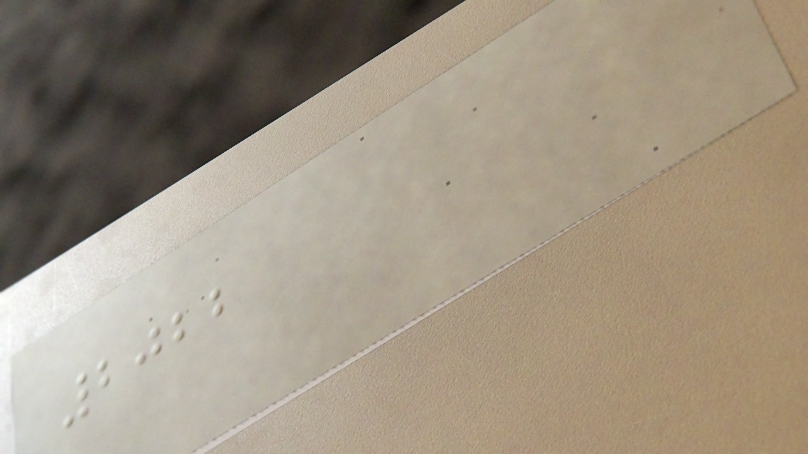2022
